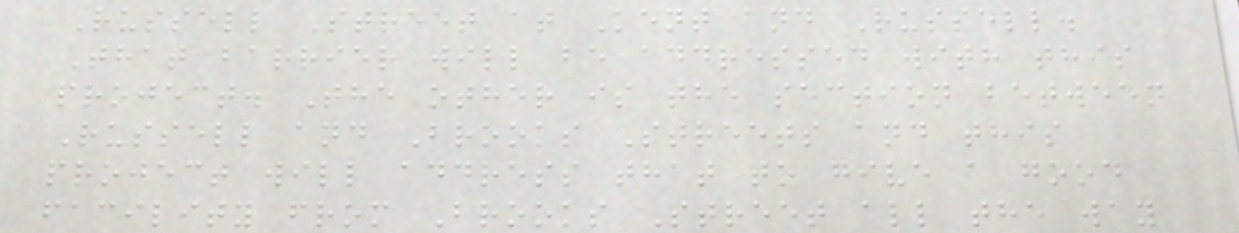Russell Street at Kent and Russell.
That barrier will be addressed with this
project. The other is the section between
Russell and Brooks Streets and this
project will address that to give a good
facility from Brooks Street all the way
